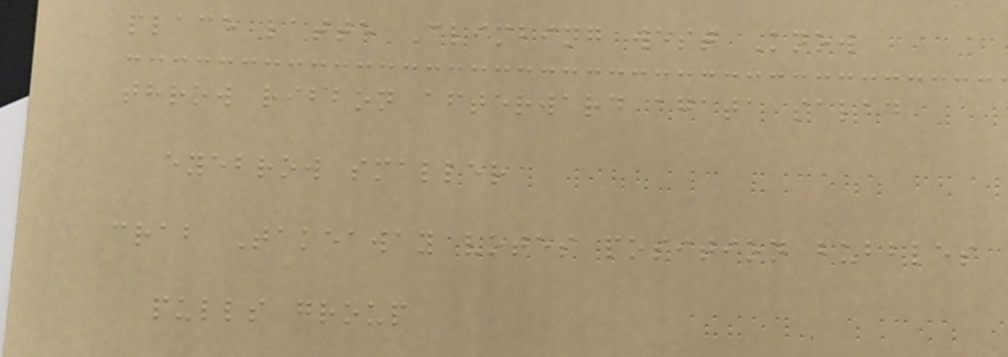place latte Climbing west Know
throw ribbon afterward agata salad
eyebrow smaller
crab Takeaway votes position bubbles
pulls group
